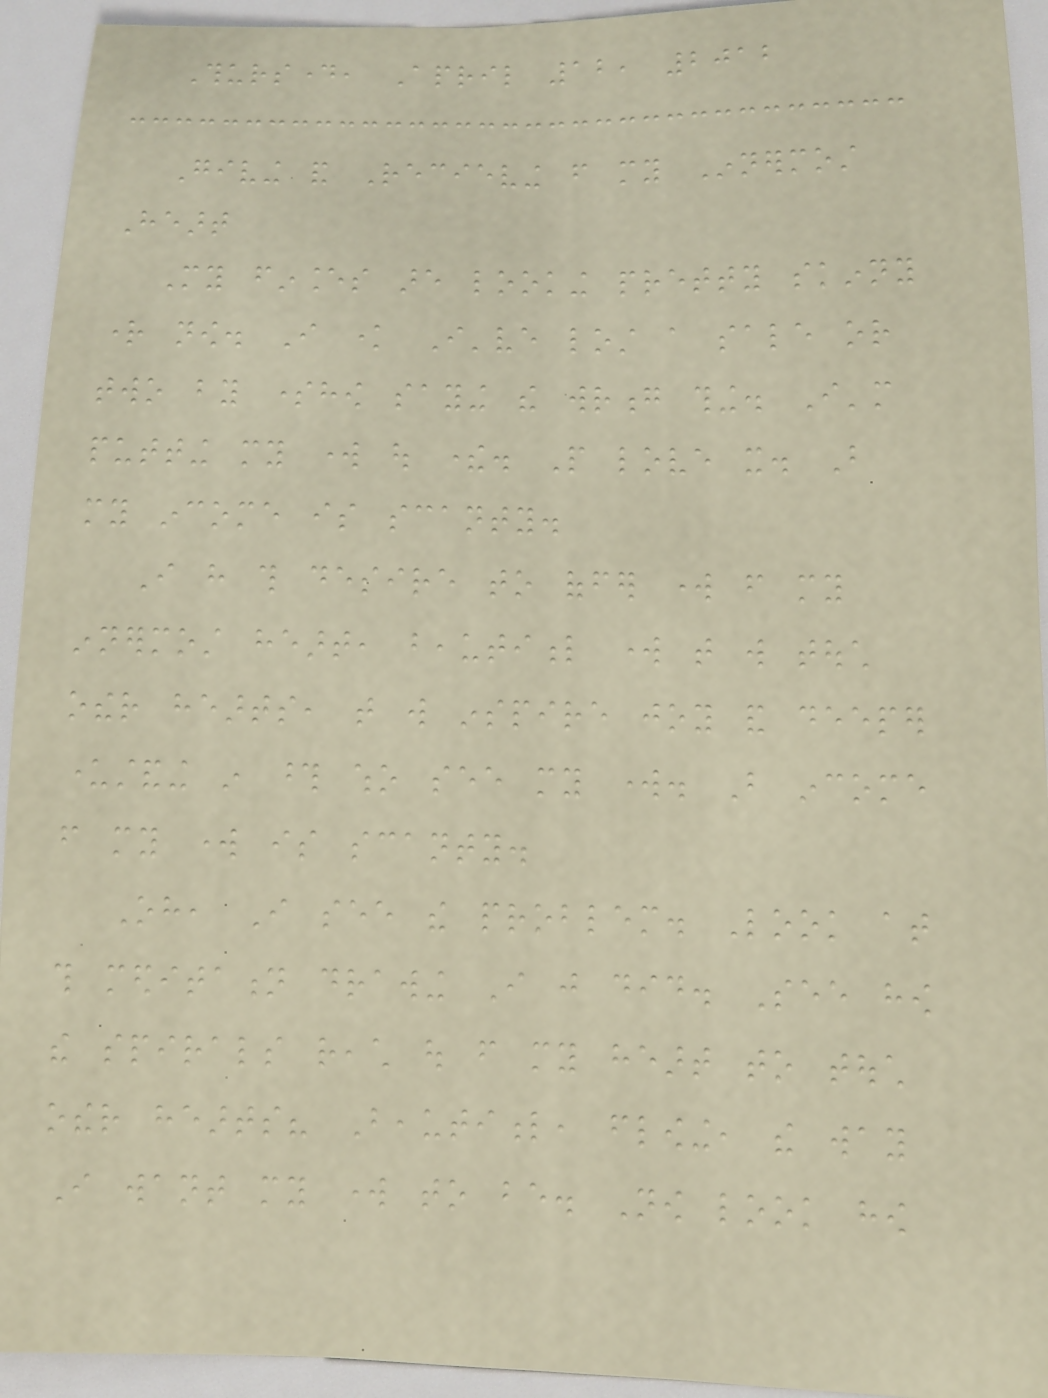Thursday, April 12, 2012
Giving and Recieving from my Innermost
Heart
My finances are looking pretty skinny
right now. I know I've lost a sale or
two by somehow saying the wrong thing. I'm
putting my work out there. People love it. But
my income is scanty.
I have this desire to offer work from my
innermost heart, beautiful work that will touch
other hearts, that will inspire joy and deeper
understanding in those who see my work. But income
from my work is scanty.
Oh, I see the problem. Look at
this meditation drawing I just did. See how
the spirals reach out from my heart to touch
other hearts? Beautiful, flowing, the way
I want my work to be. Now look how
